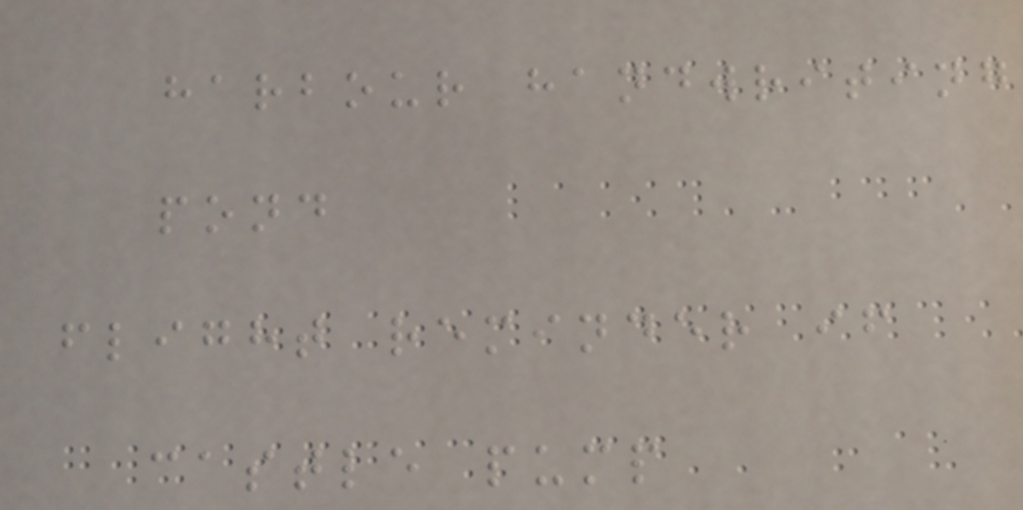harbour handwriting
pond
flight reminder if
castle pump
